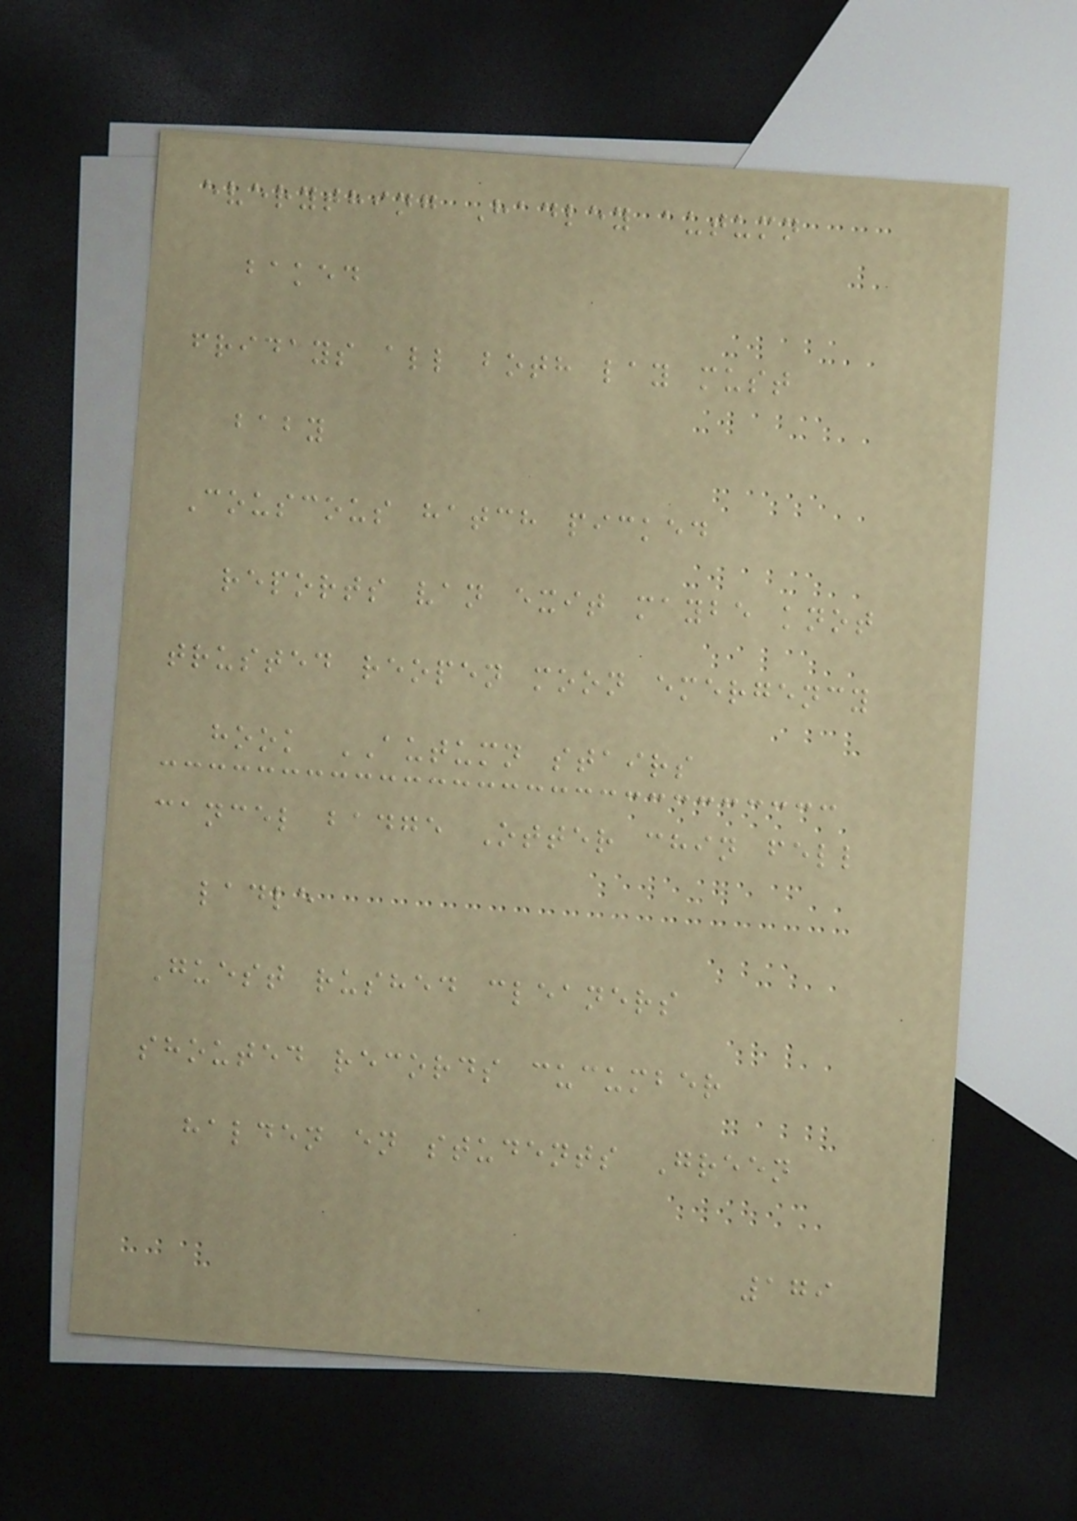everything Hadley autumn
baked
fridays all both lay must
baby
Couscous hatch picked
reports van exit maybe knot
trusted reopen moon emergency
hook AUTUMN stairs
cancel badge Otter chin fell
ladle
Guest rushed cleaners
shouted records cucumber
halden en students Green
179
